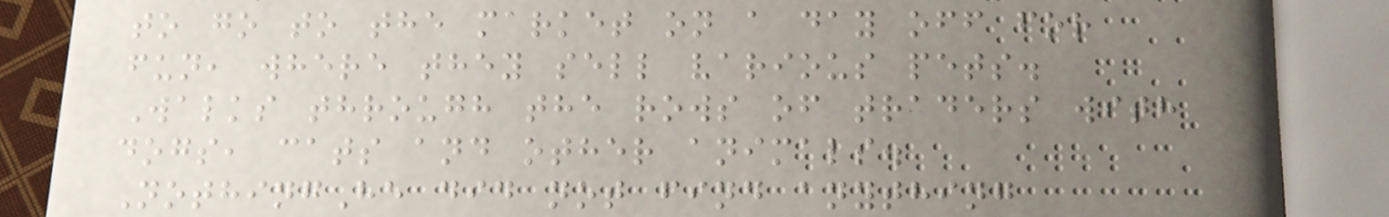to go to the market on a day off for
fun, where they sell various pets.
Walks through the rows of traders with
dogs, cats and other animals.
NothingHe did not find anything
